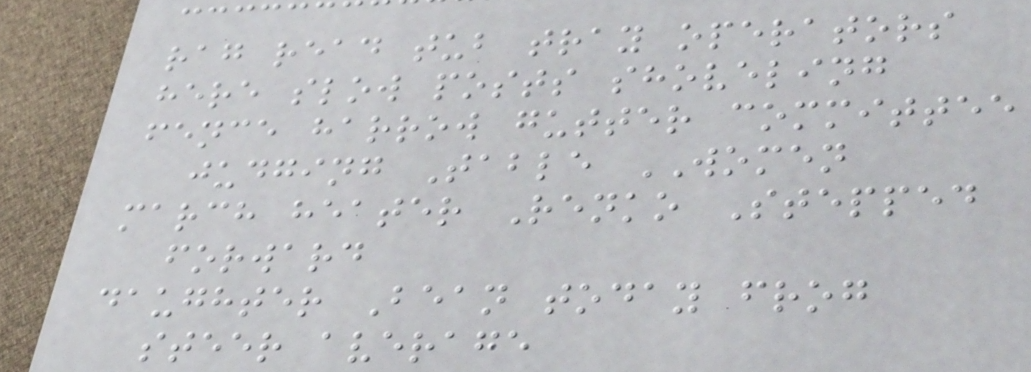rag read tub tray operators
here slow posts shoveling
fence harrow gutter committee
judging Table WOMEN
march heater Renko Stepped
forward
daughter Bean today frog
steer average
